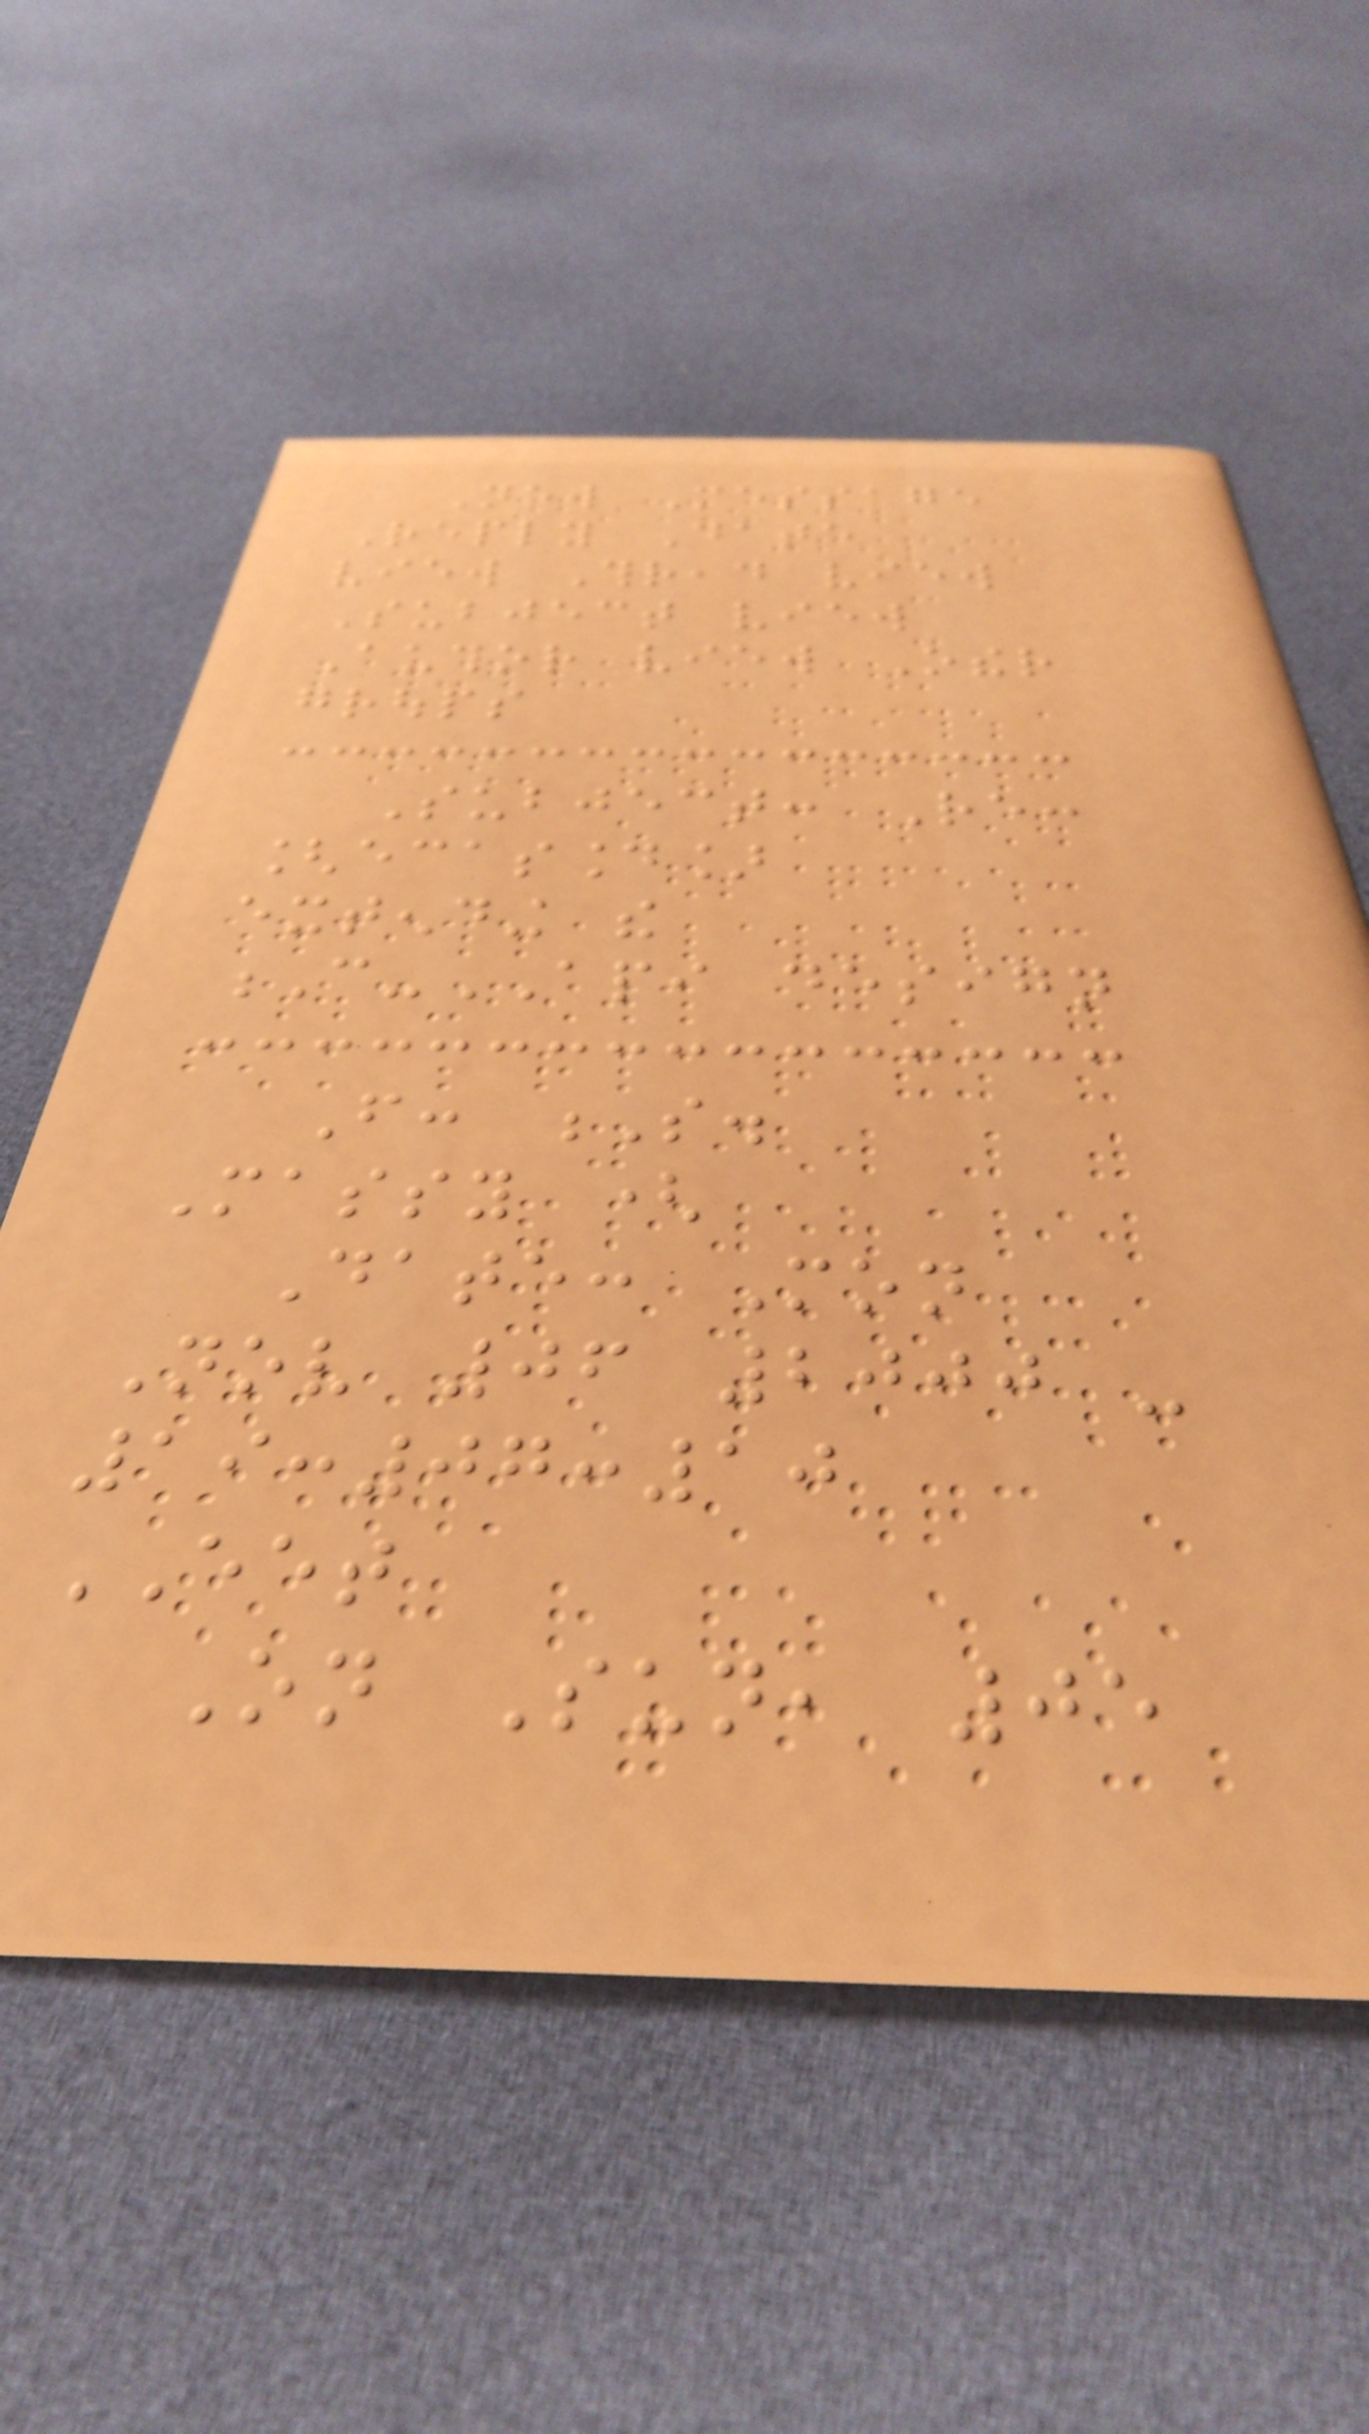New Message
Reply Date
view Thread view
Subject view
Author view Other
groups
Subject: Re:
[ecasound]
extending the
C-API design
From: S.
Massy (
Date: Mon
Nov 06 2000 -
19:07:10
EET
On Sun, 05
